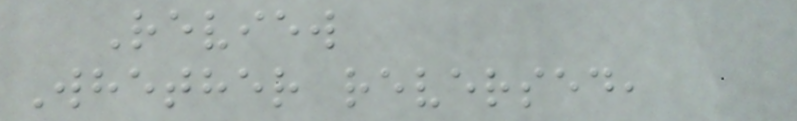Review
Whether reversed,
